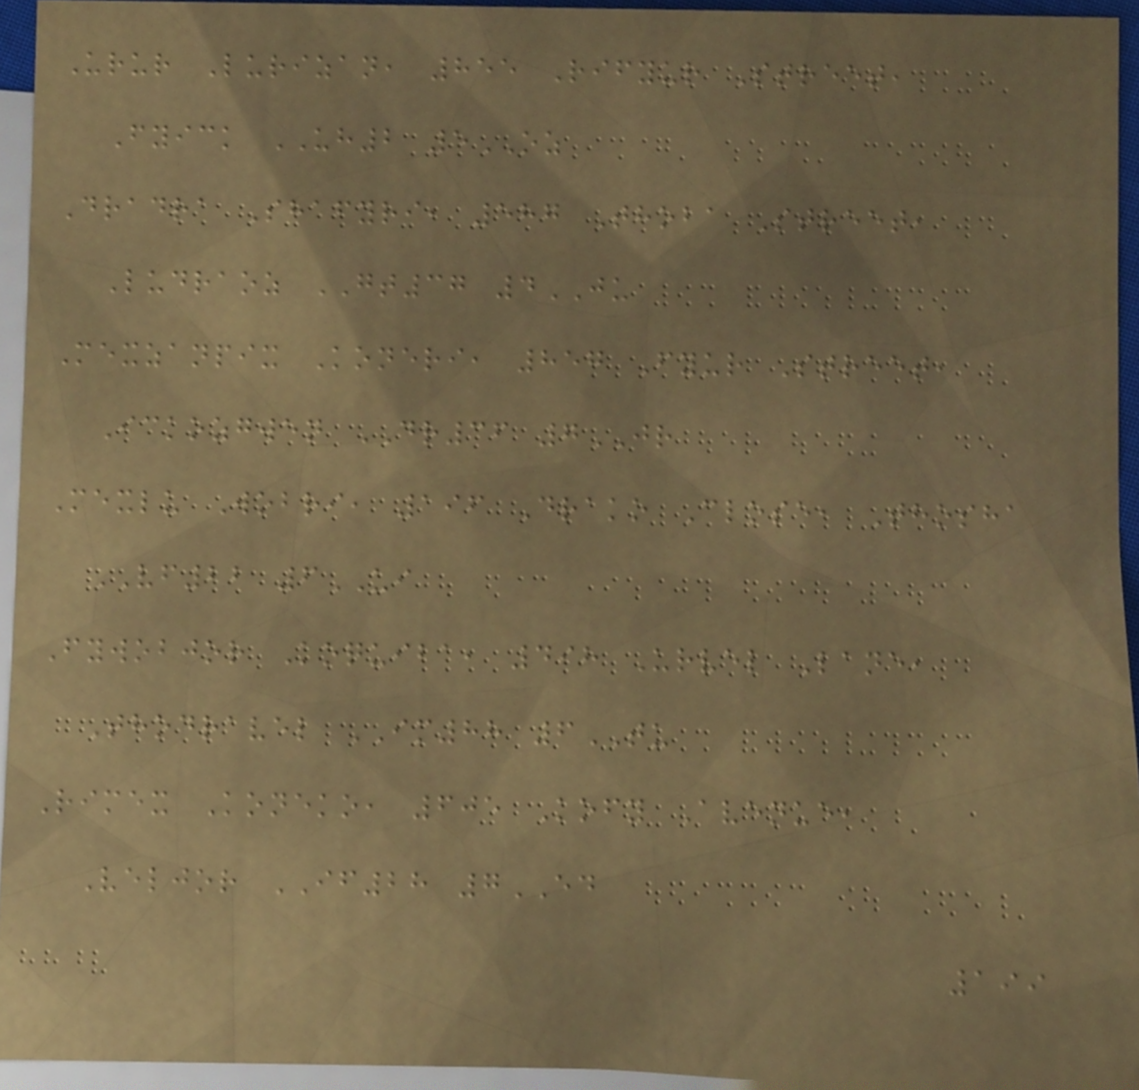Urur Lurizan, 855 Rifyur Street,
Fyick UH2 5OZ
Dradra Shafyri, 587 Thoba Street,
Ludraoz GT37 4JU
Mexzanpix Koneri, 857 Fyur Street,
Ickozgwen DR36 7JR
Mexlu Wobri, 196 Drako Close, Thosha
VF22 6UI
Fywobjor Koquiba, 498 Urvel Lane,
Thodravel IM88 6TU
Rimex Koneko, 605 Kofy Avenue,
Veljor IF28 7ED
199
